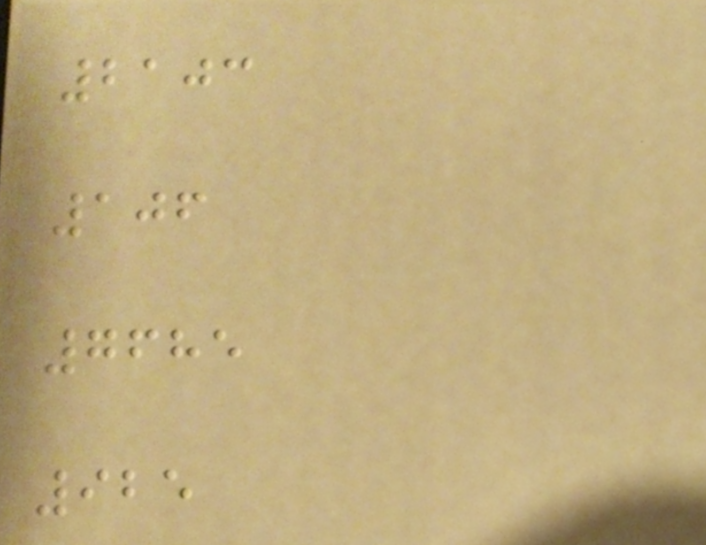2103
106
7685
925
